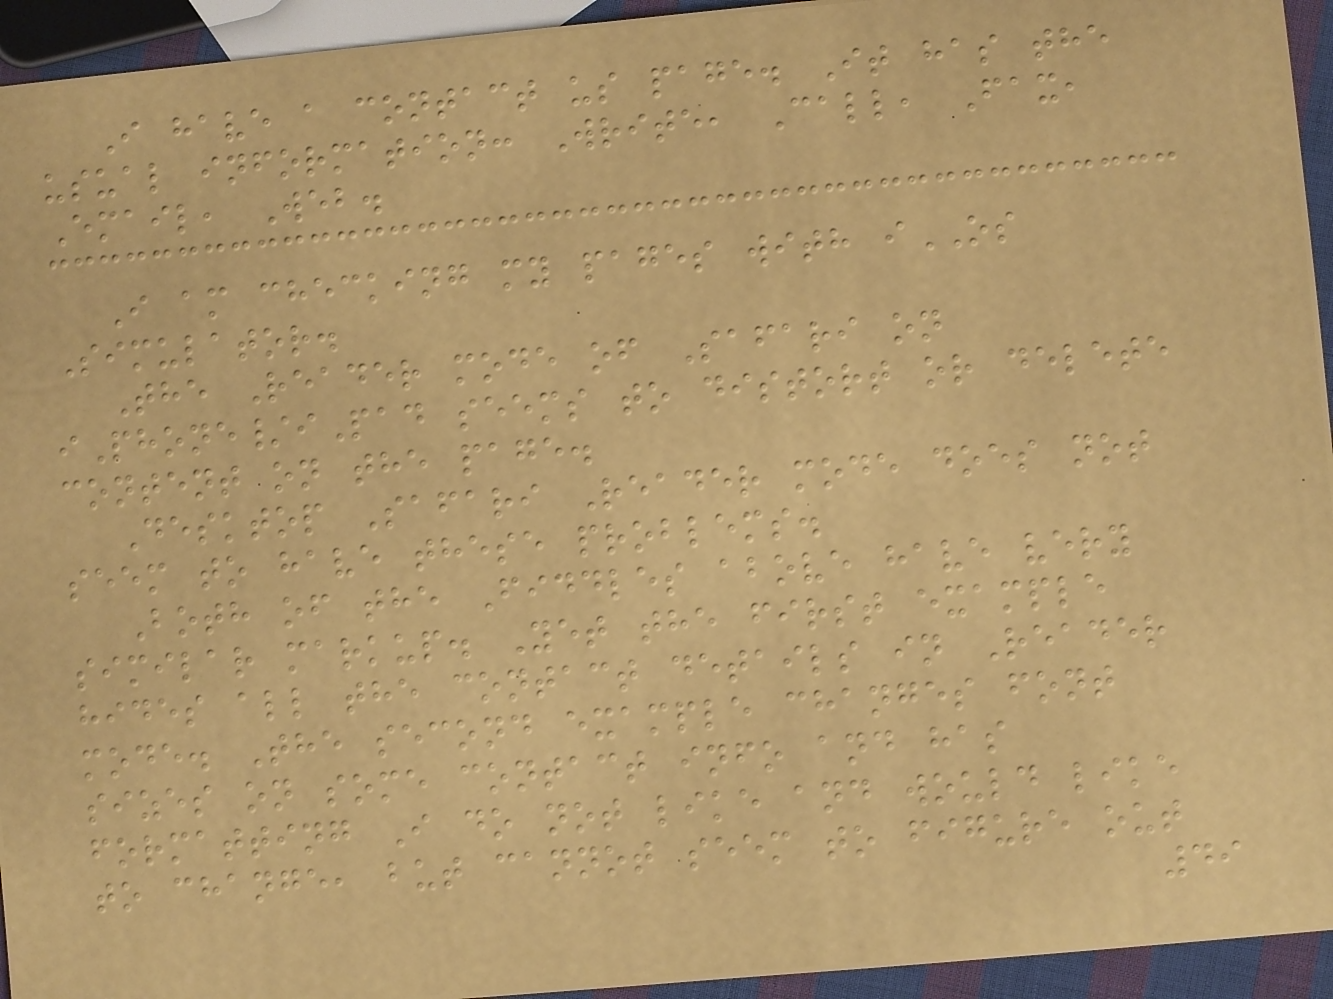I have a contact us page. It has the
usual information: Write, Call, Fax,
Email, Web.
I am checking my pages with iOS
Simulator.
The Reader mode of Safari on
iPhone/iPad seems to distort or delete
content on the page.
Desktop Safari Reader mode does not
seem to have these problems.
Both of the Fiddles above have very
similar markup. Yet the first example
hides all the contact details in Reader
mode. The second example changes font
sizes on some contact info and has
formatting I do not like and would like
to change, but cannot seem to figure out
49
